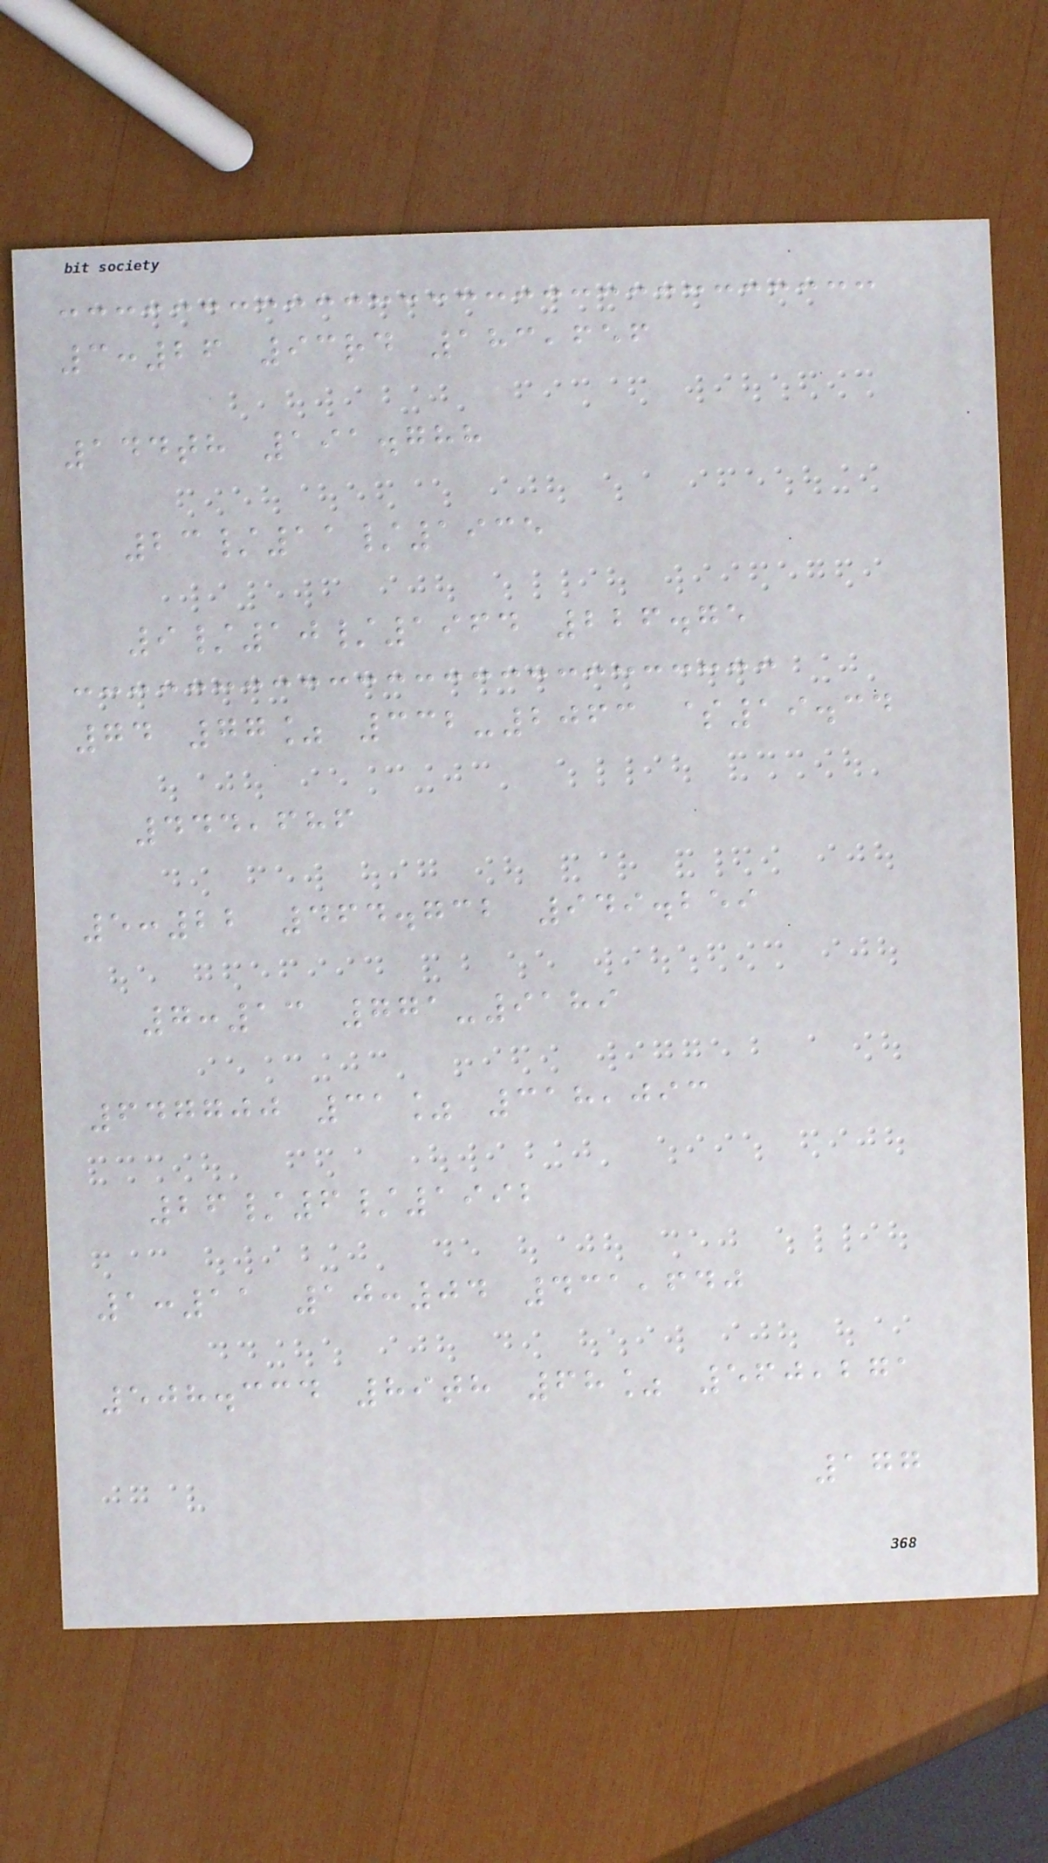3:26 93rd 183,656
144th 191.788
23/11/1935
9/10/1964 226.75
74 77% 332-2063 $19.34
444,686
5:22 464.732 949.259
7:13 771-9189
647700 31% 318,093
26/6/1992
1:11 10:04 431,640
508.334 89th 68% 560,271
177
